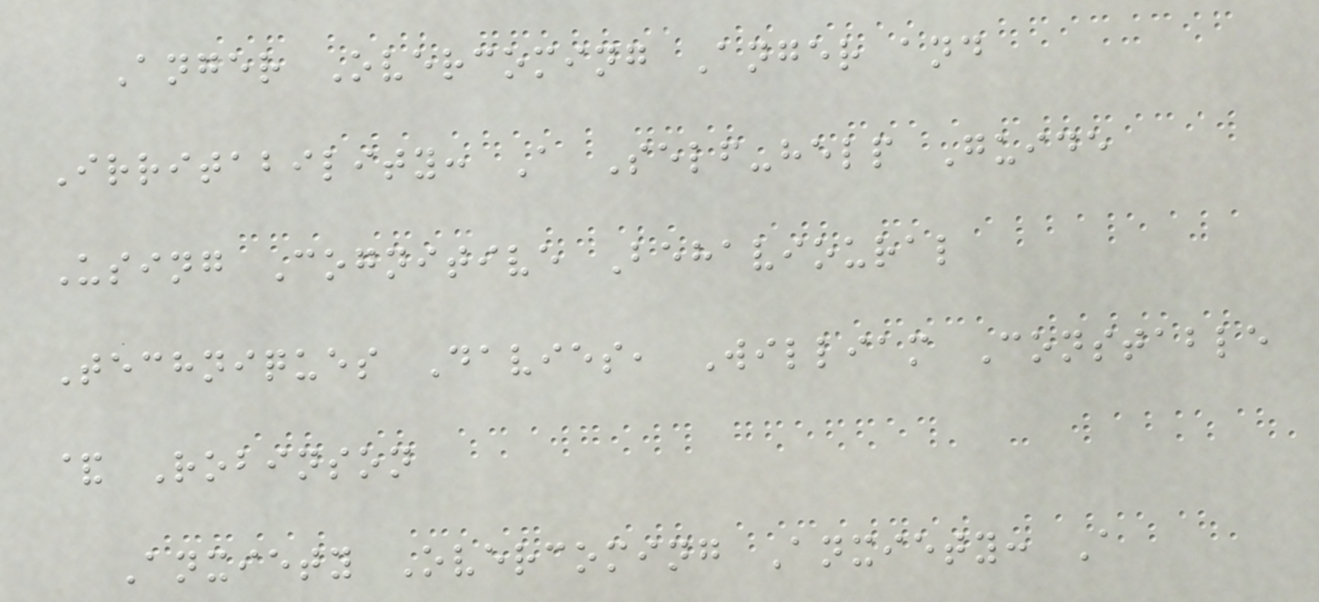Anger Overcoming Anger and
Irritability: A Self-help Guide
Using Cognitive Behavioural
Techniques Davies, William Constable
& Robinson
Anxiety Overcoming Anxiety: A
